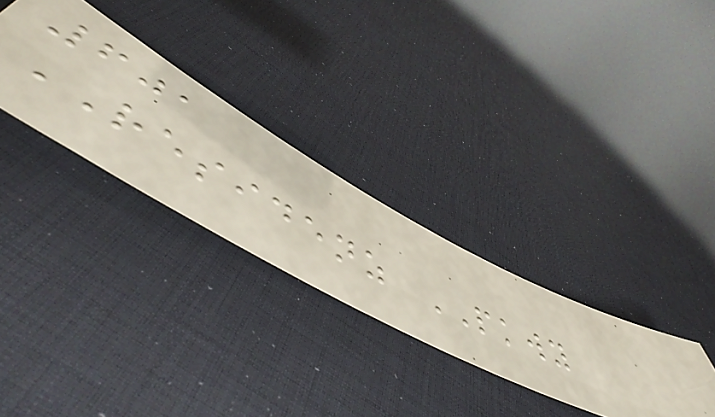601
RESIDENZ PKWY
